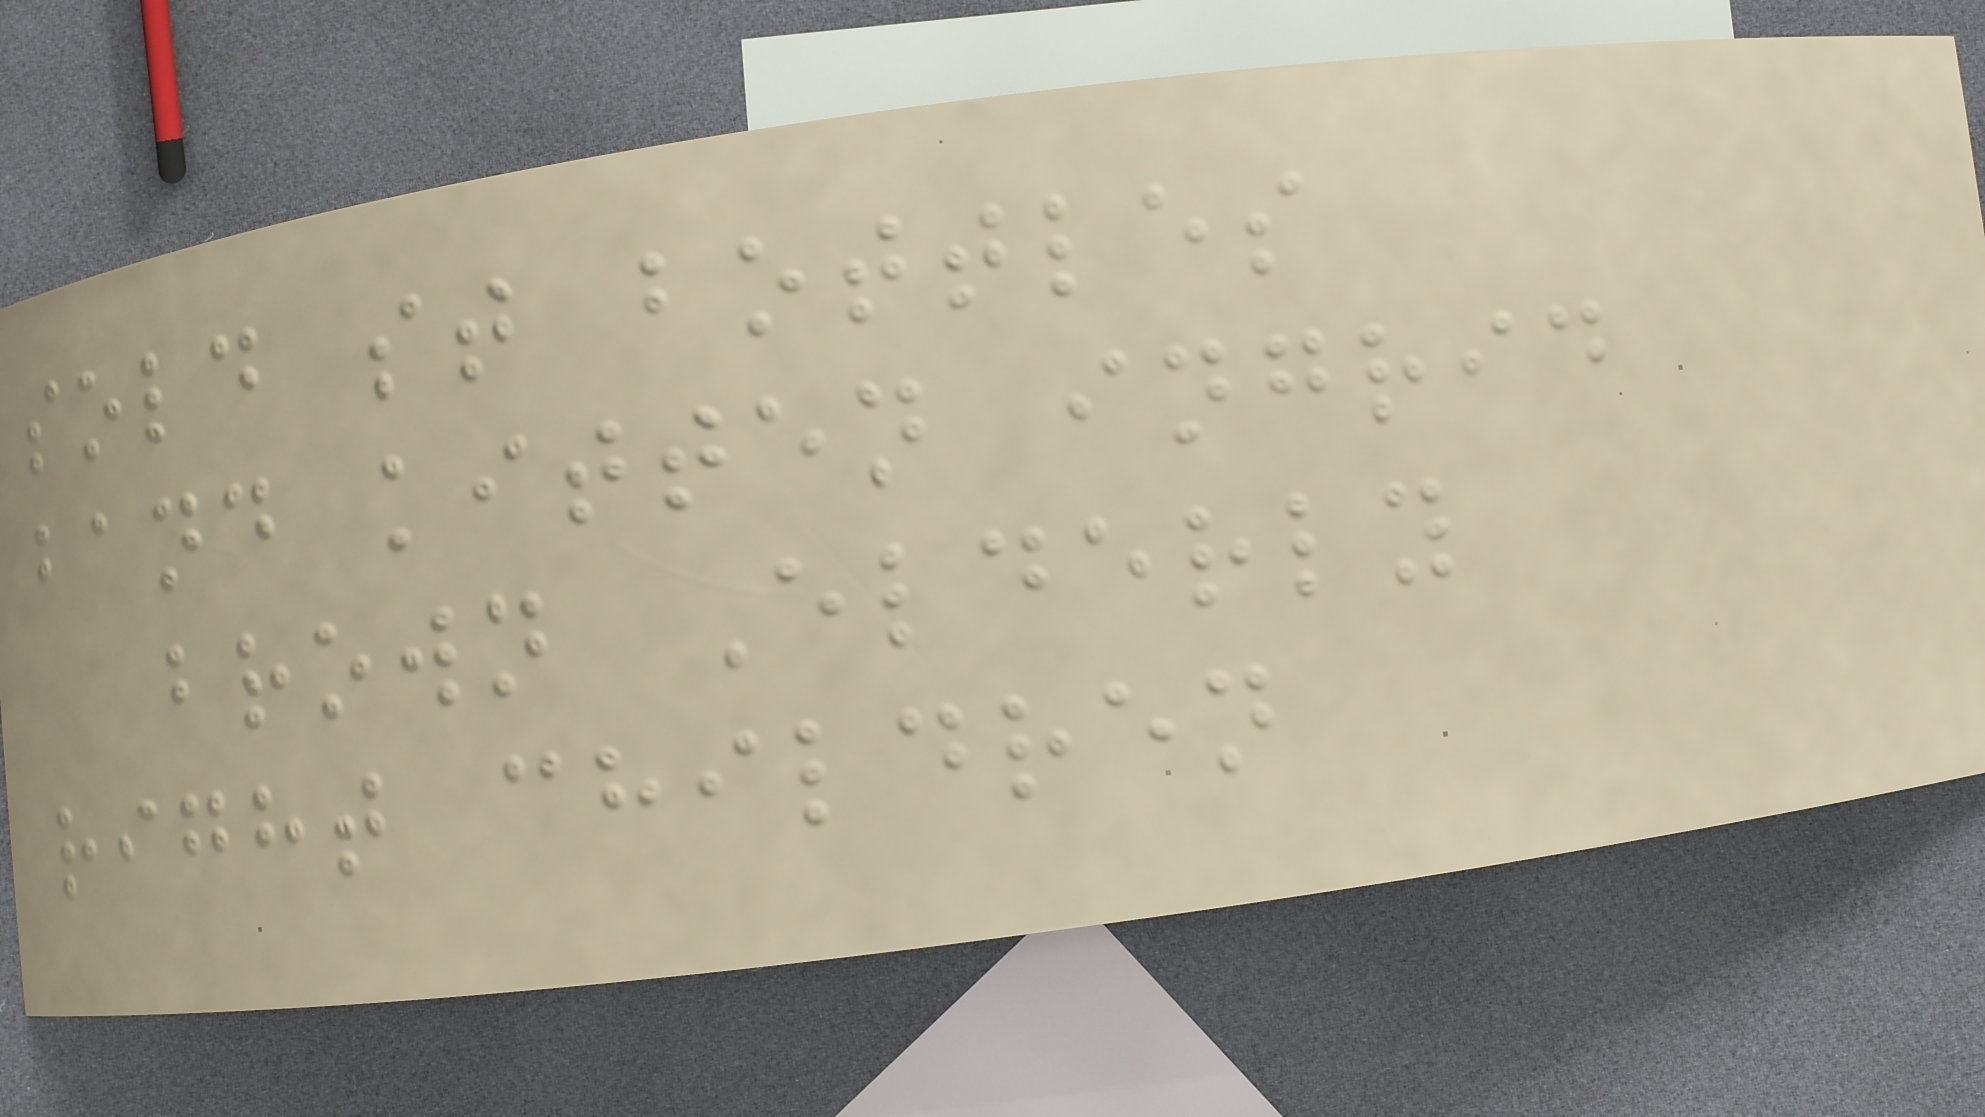sold st bottles
band kitten ingrid
brown Elderly
right children
